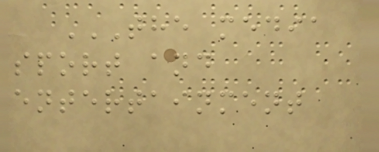THE MEDIA
SPORT AND
ENTERTAINMENT
